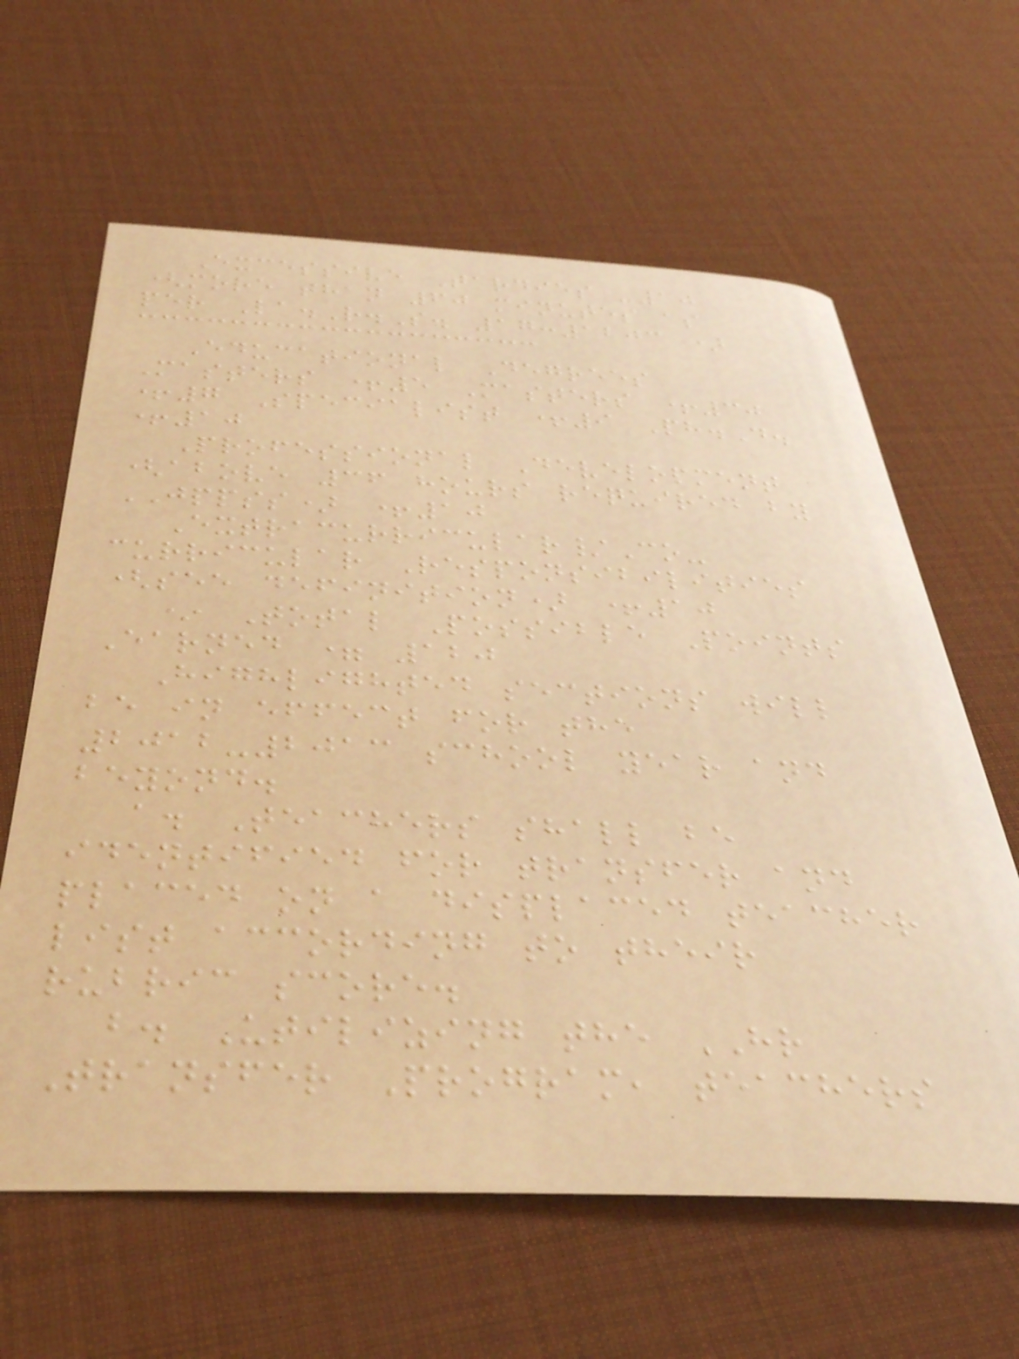Excessive Tardies -10
(more than 60 minutes as
per La.R.S. 17:1203 )
Educational Degrees
Masters +5 Masters +30
+7 Specialist +9 Ph.D.
+10
Professional Development
(above 36 hours required by
JPPSS) +10
Extracurricular/Co-
curricular Responsibilities
(see definition) +10
* Total Possible Points
Earned = 120
Highlighted sections will
be in effect for the
2012-2013 school year and
beyond.
a. Teachers shall be
identified for transfer and
placed on a displaced teacher
list according to their
rubric score.
b. Utilizing the HR
Transfer Program, teachers
